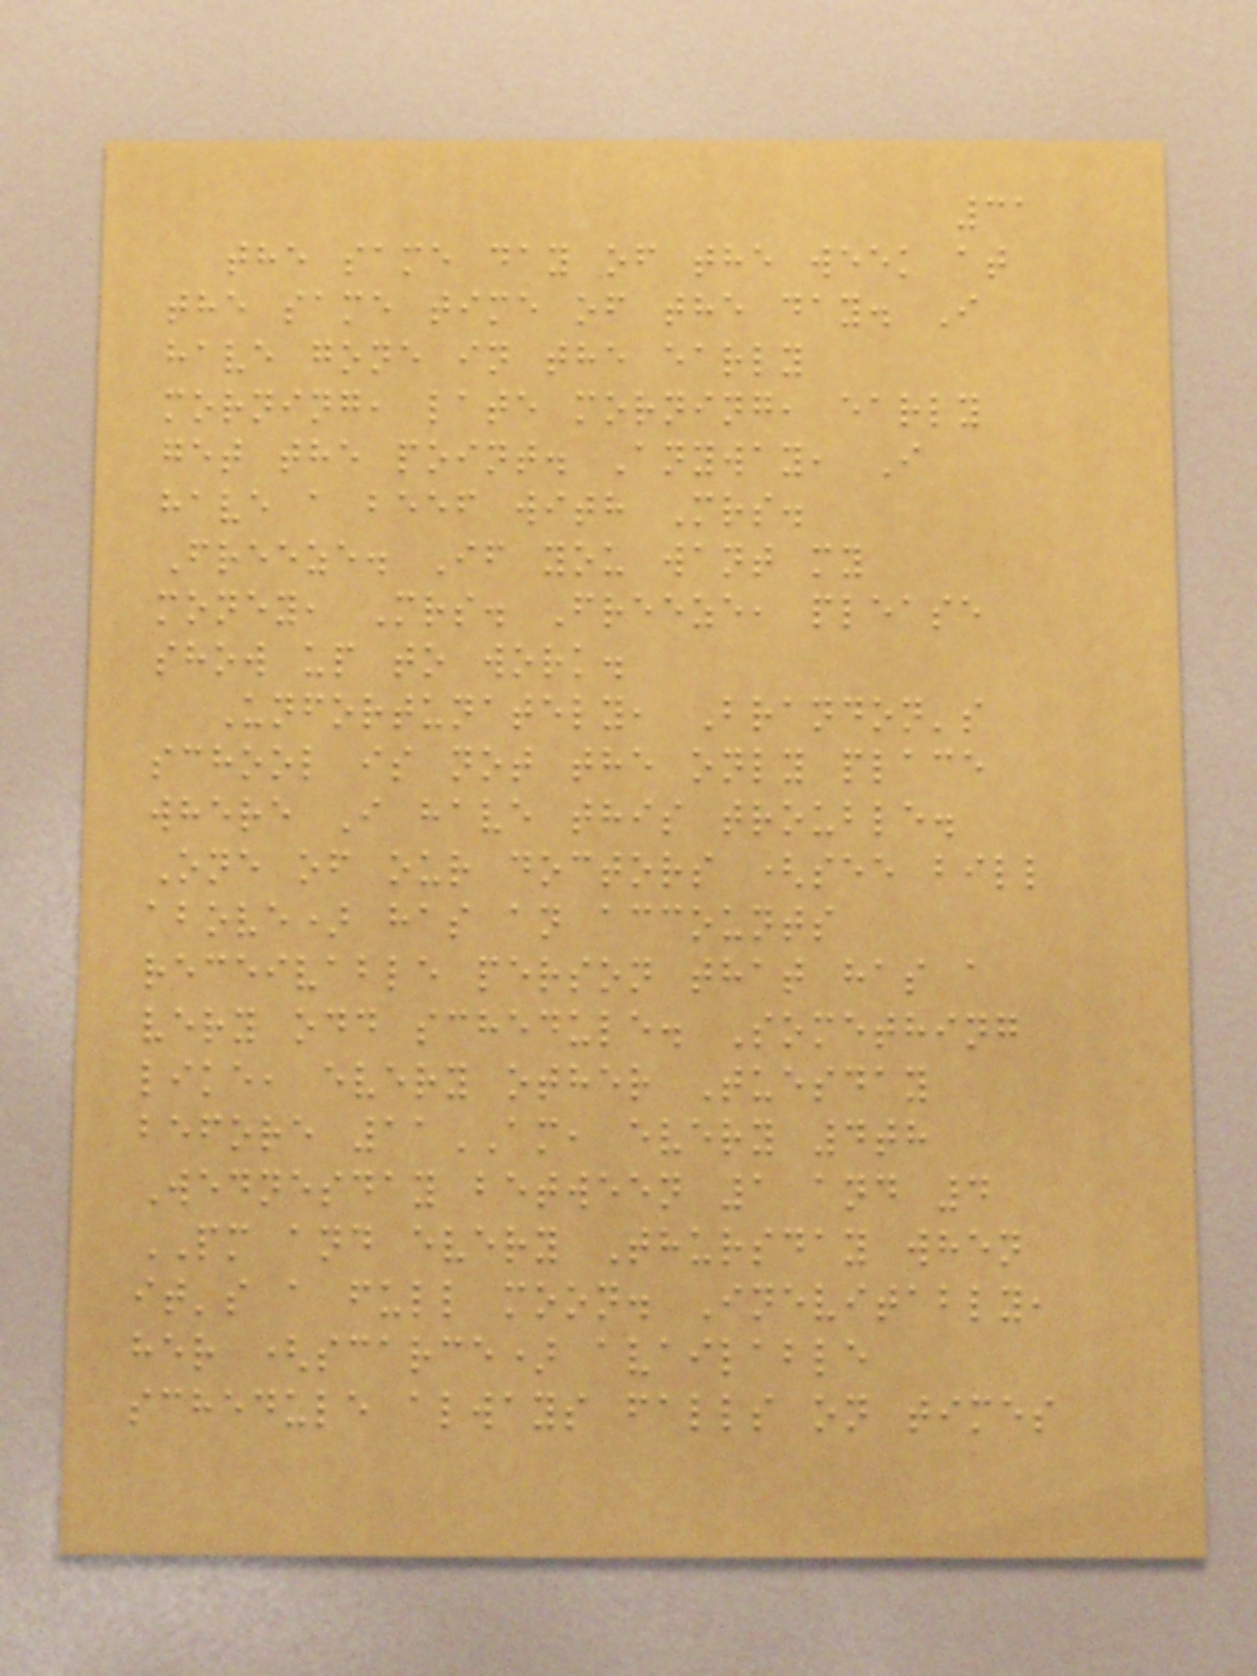31
the same day of the week at
the same time of the day. I
have gone in the early
morning, late morning, early
get the point. Anyway, I
have a beef with Mrs.
Freeze. If you want my
money, Mrs. Freeze, please
show up to work.
Unfortunately, Brandon's
school is not the only place
where I have this trouble.
One of our doctors (see bill
above) has an accounts
receivable person that has a
very odd schedule. Something
like, every other Tuesday
before 11AM, every 4th
Wednesday between 1 and 4
PM and every Thursday when
it's a full moon. Inevitably,
her (scarce) available
schedule always falls on times
